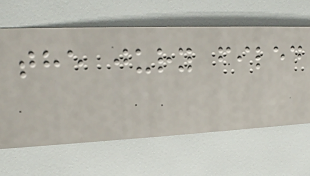the jury filed
